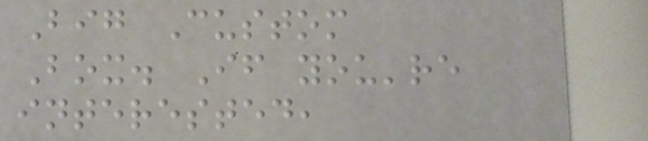Big Custom
Box. If you're
interested,
